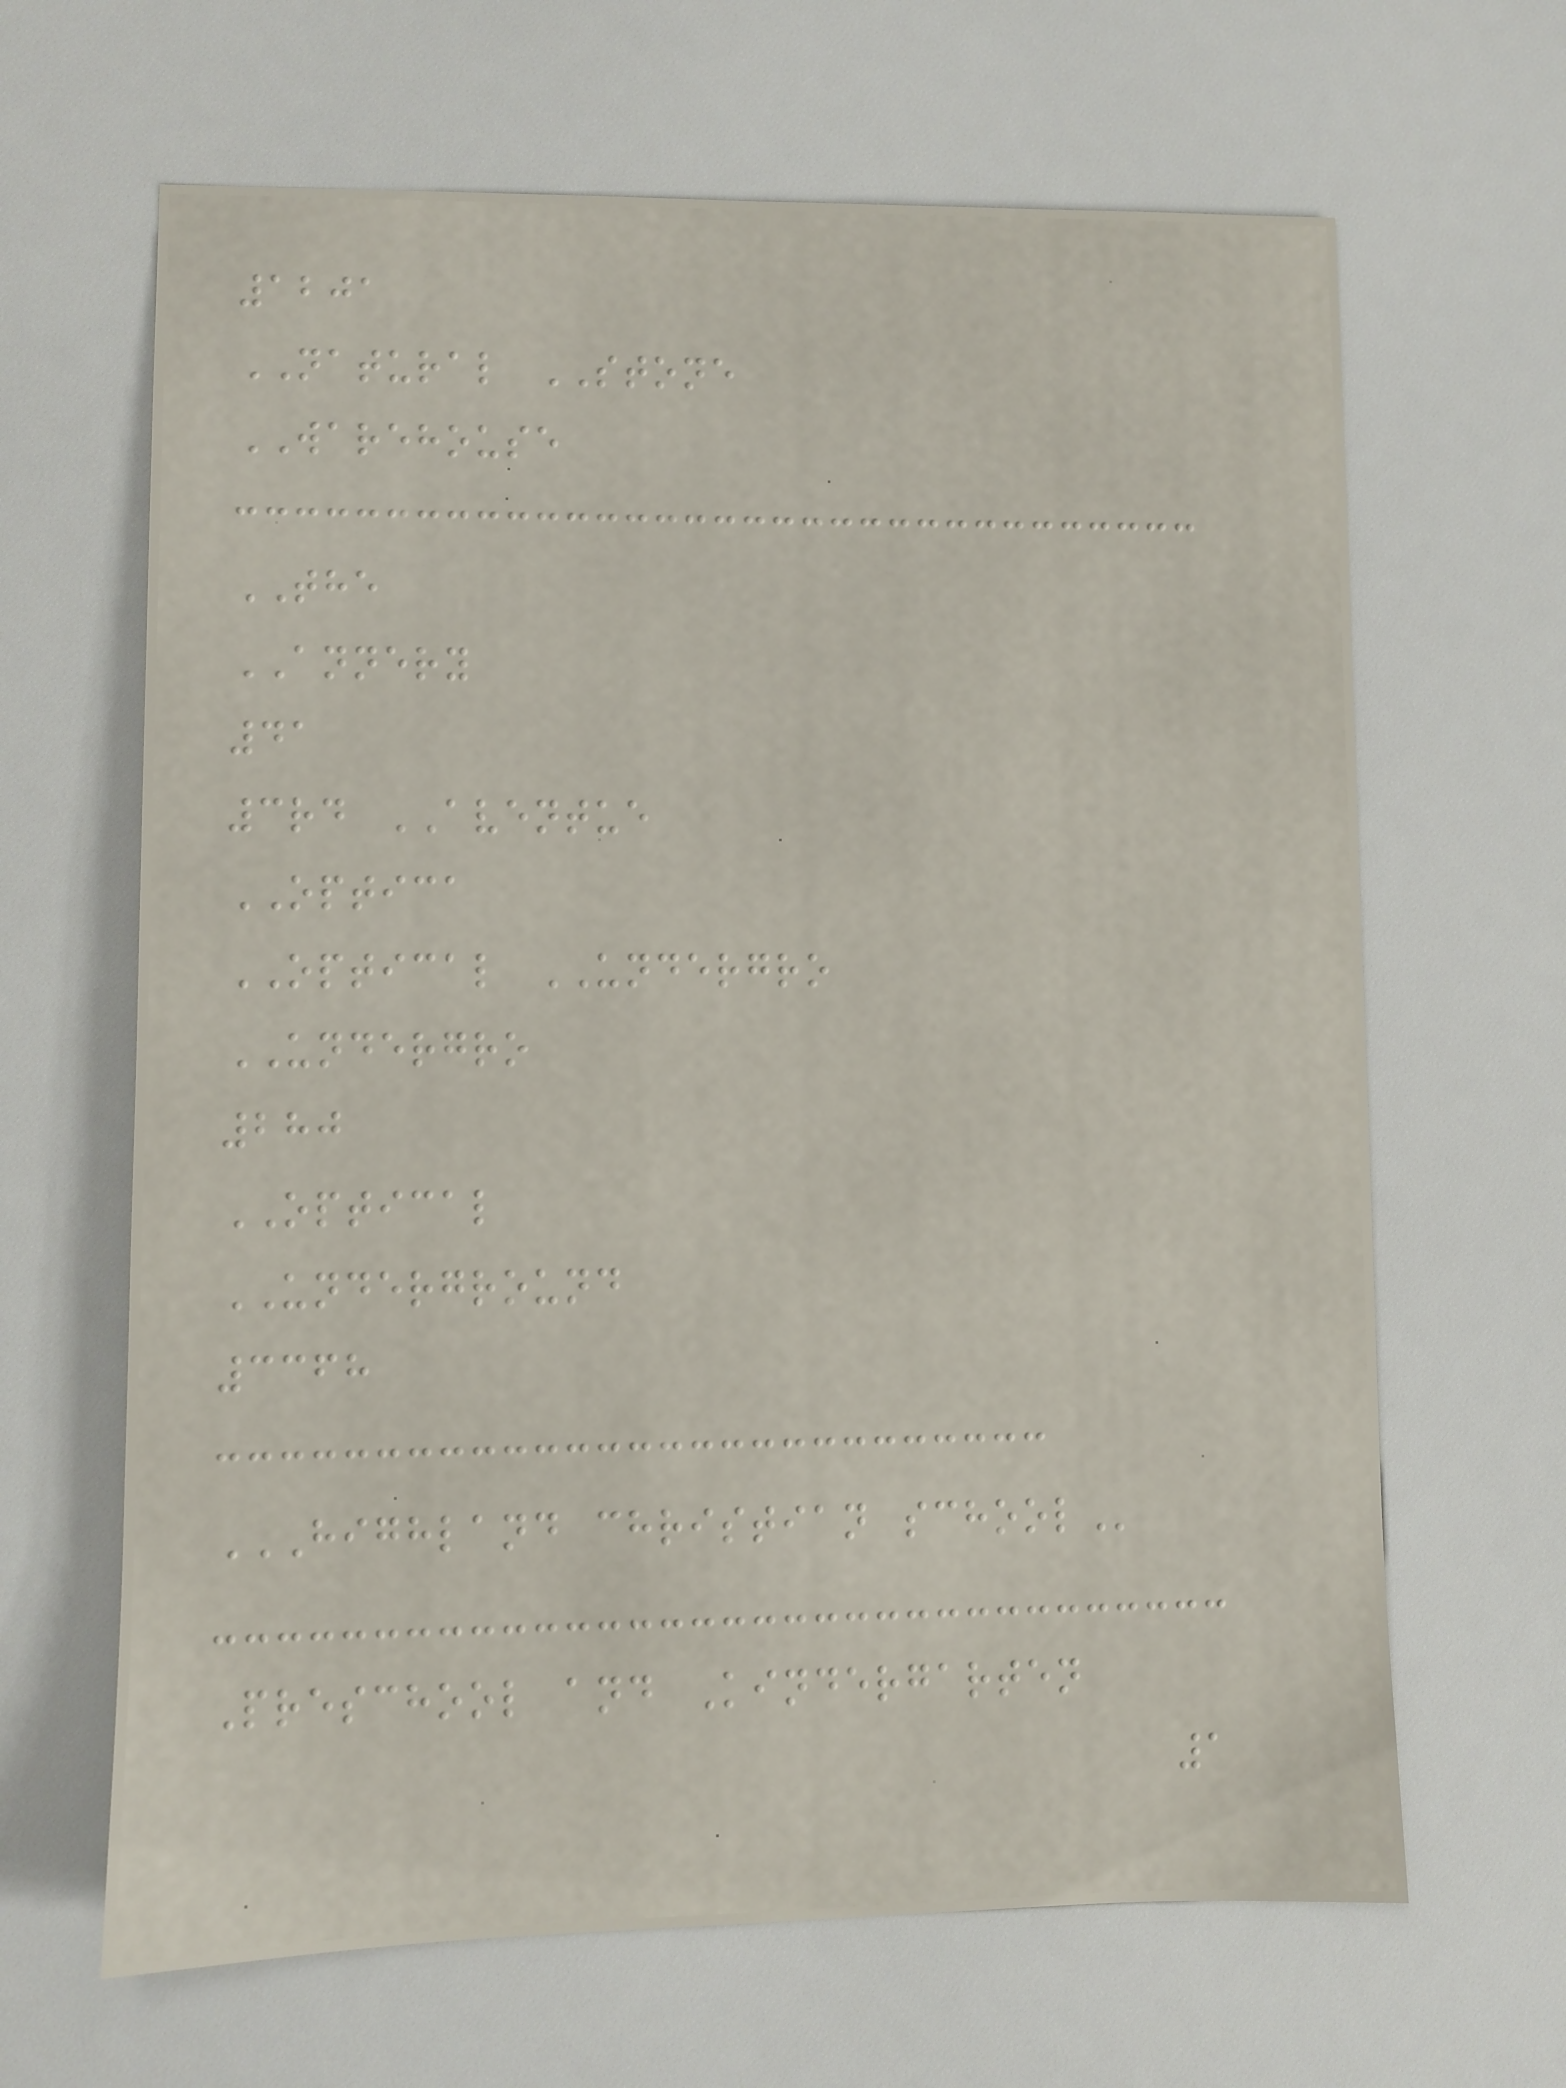1201
NATURAL STONE
WAREHOUSE
THE
ANNERY
41
3rd AVENTUE
OPTICA
OPTICAL UNDERGRO
UNDERGRO
280
OPTICAL
UNDERGROUND
3368
HIGHLAND CHRISTIAN SCHOOL
Preschool and Kindergarten
1
